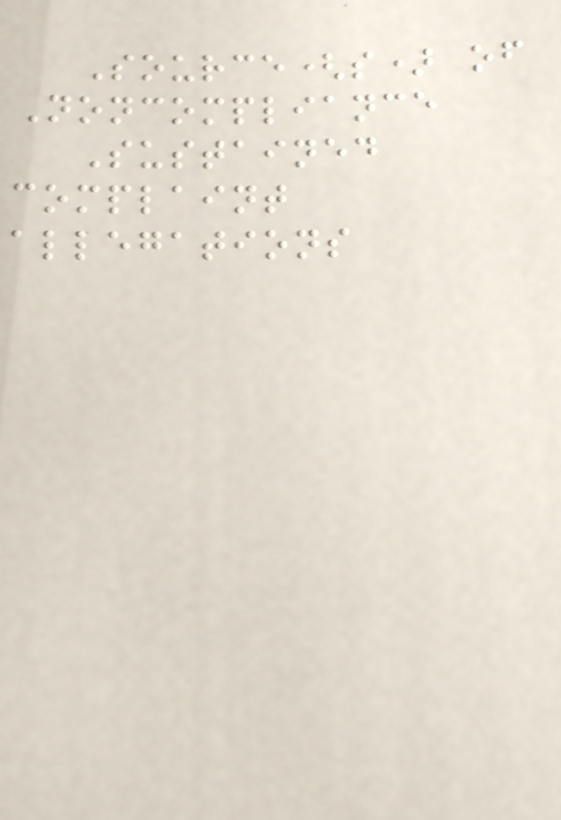Source(s) of
Noncompliance
Sustained
complaint
allegations
